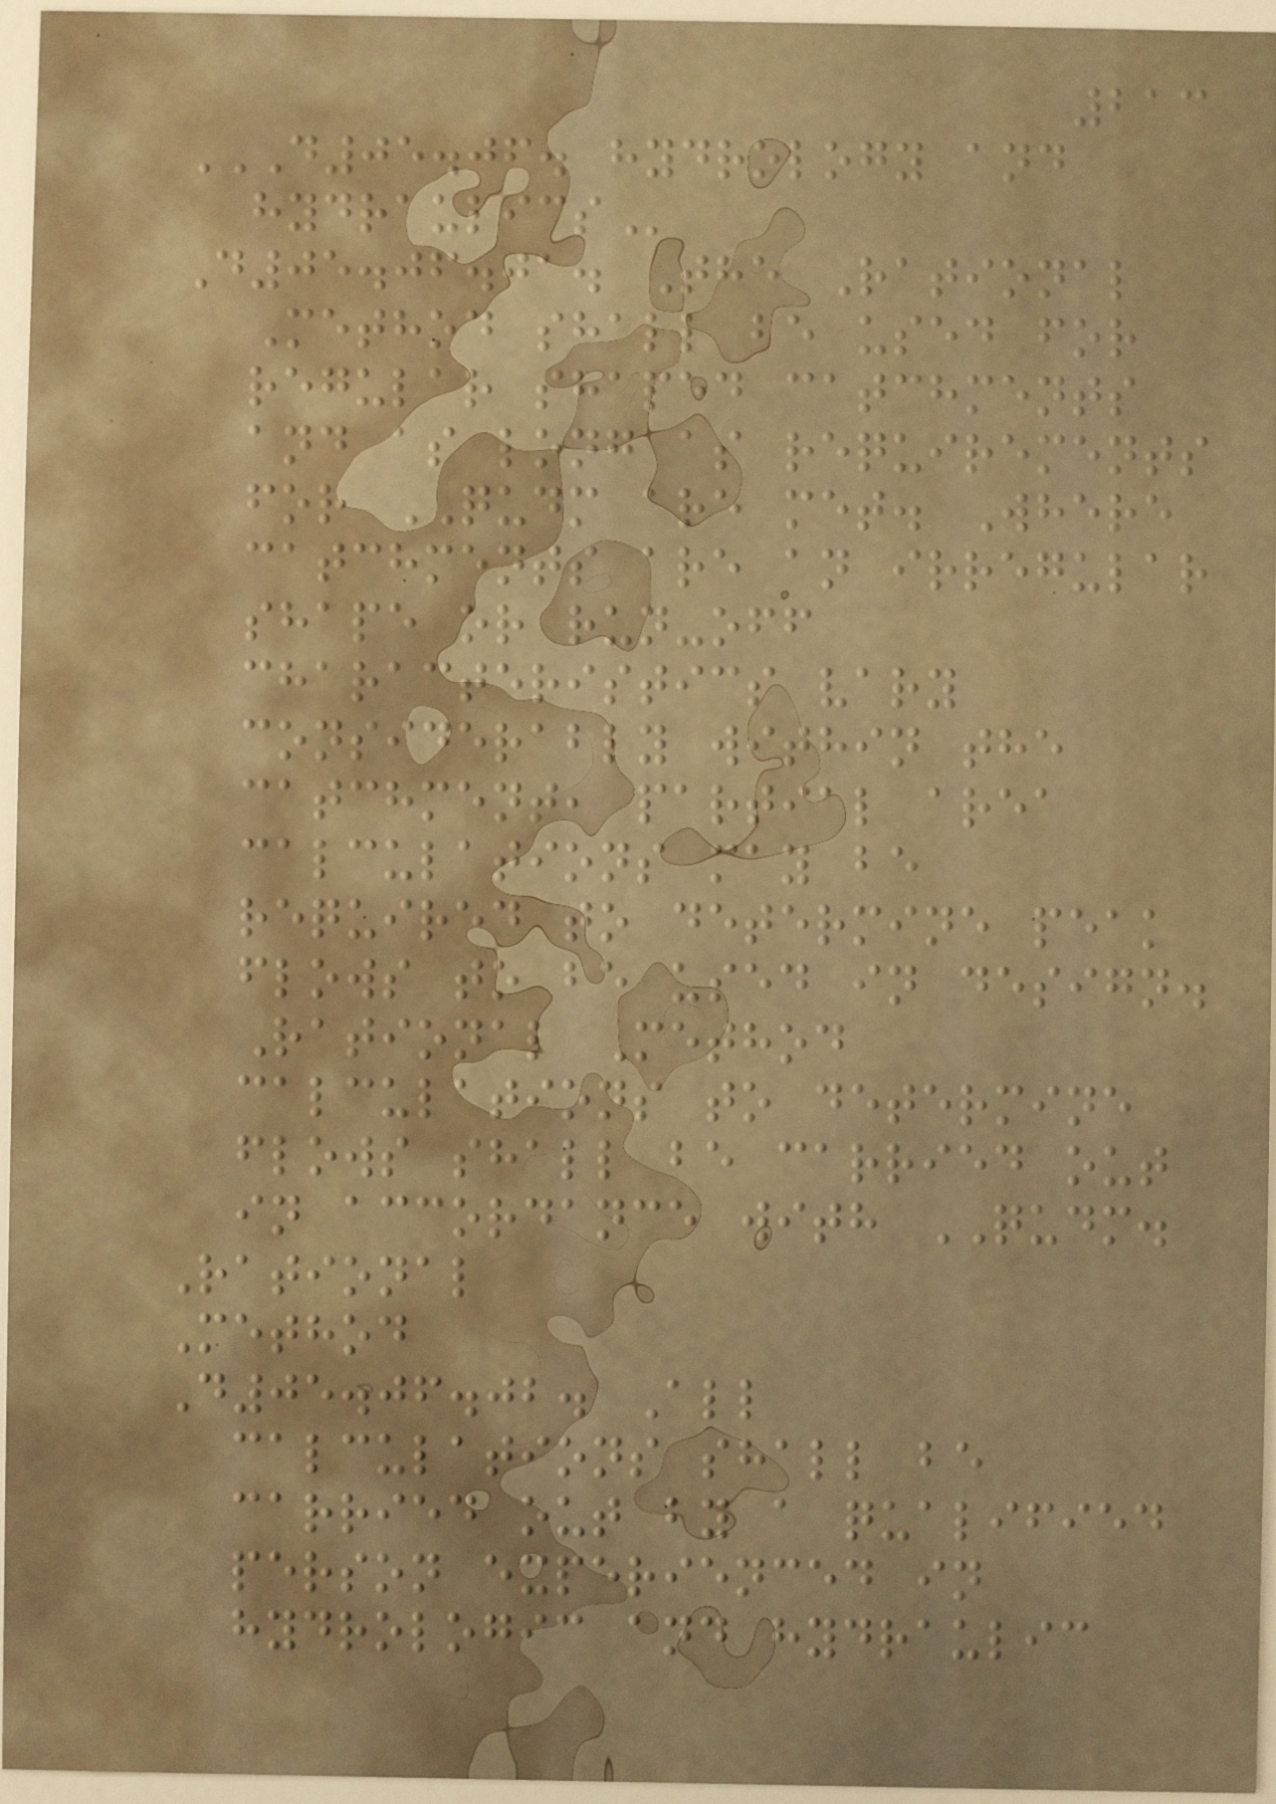213
D05.06. HYDROLOGY AND
HYDRAULICS
D05.06.01. The Rational
Method shall be used for
regular shaped catchments
and as long as requirements
for QUDM are met. Where
catchments are an irregular
shape or run-off
characteristics vary
considerably within the
catchment, partial area
calculations may be
required to determine peak
flows to be used in design.
Rational Method
calculations to determine
flows shall be carried out
in accordance with QUDM.
Rational
Method
D05.06.02. All
calculations shall be
carried out by a qualified
person experienced in
hydrologic and hydraulic
